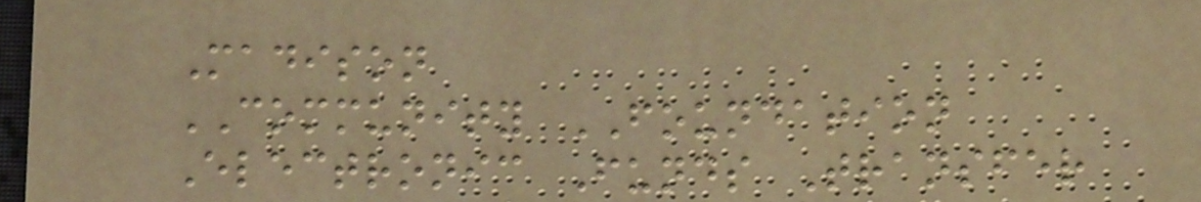Madison
COMMUNITY FOUNDATION
Electronic Funds Transfer
